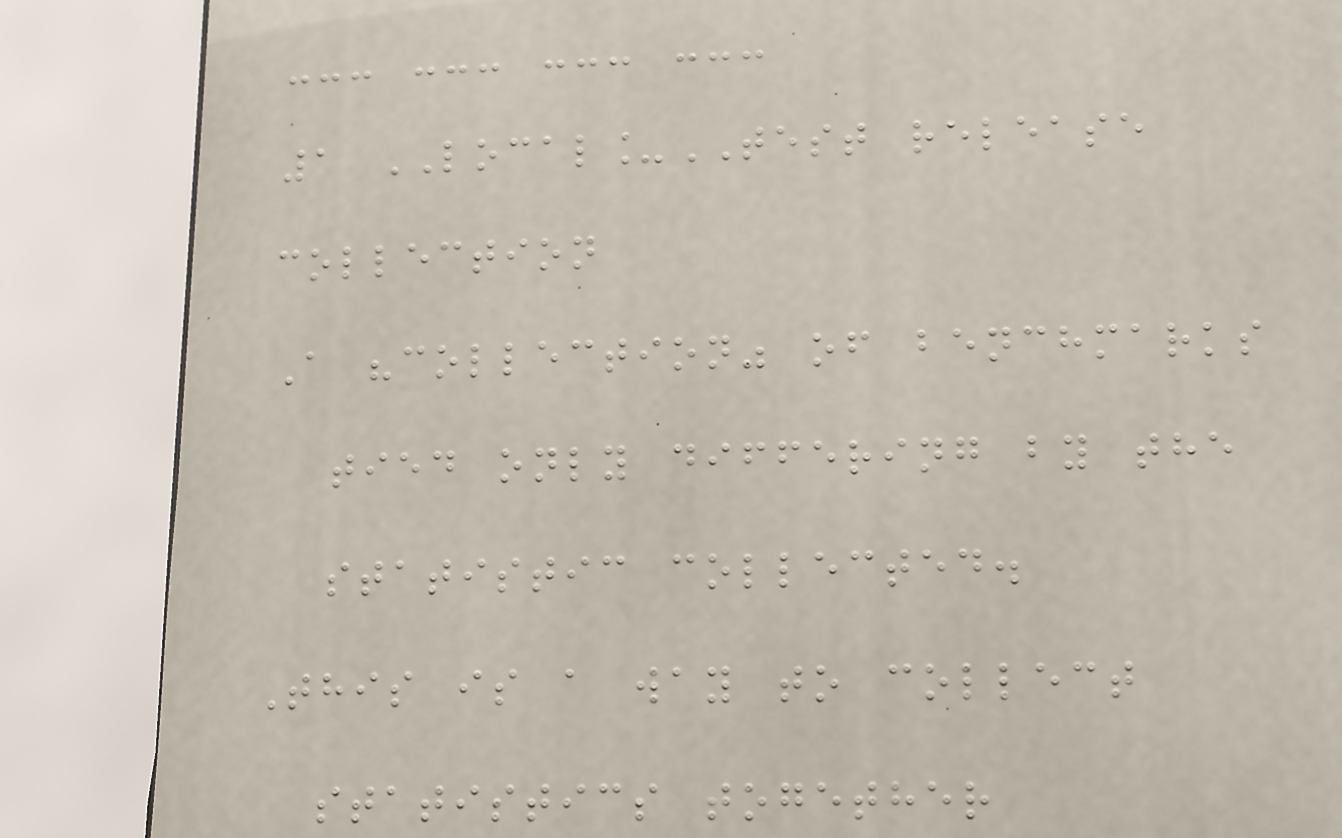--- --- --- ---
1 LOCAL_TEST release
collection
A "collection" of benchmarks
tied only differing by the
statistic collected.
This is a way to collect
statistics together
